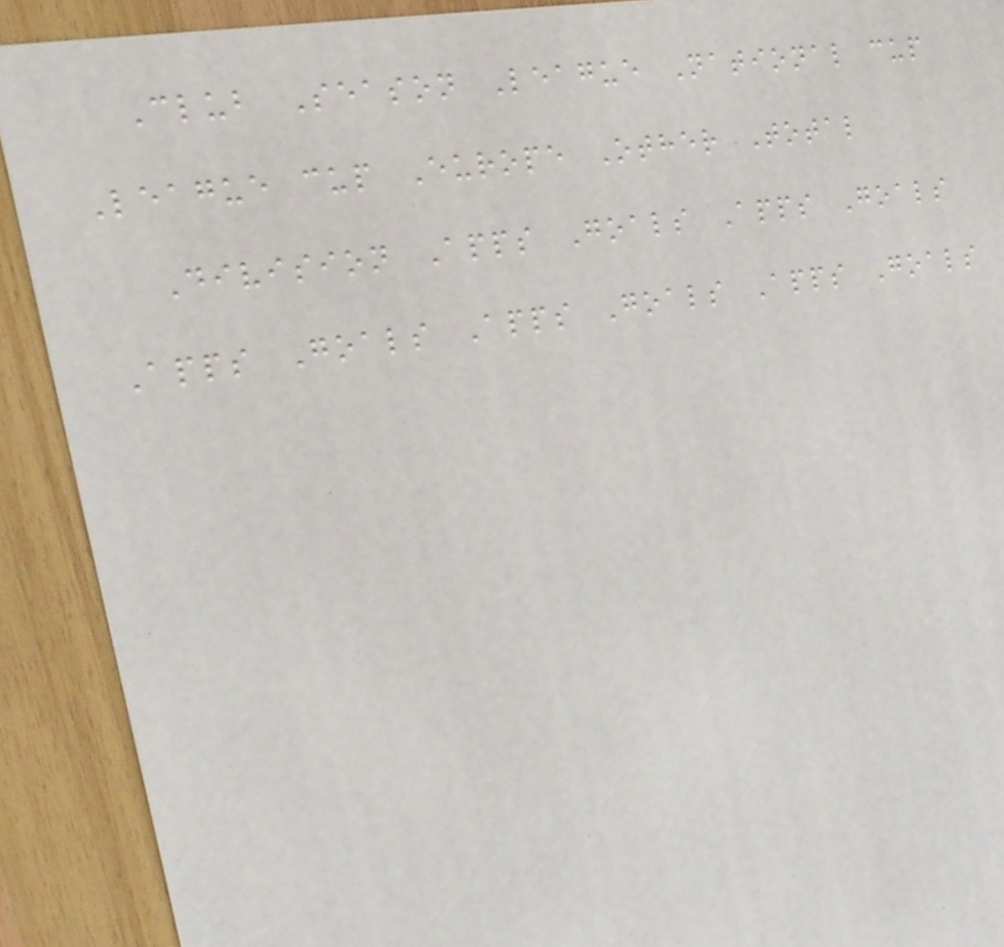Club Season League National cup
League cup Europe Other Total
Division Apps Goals Apps Goals
Apps Goals Apps Goals Apps Goals
